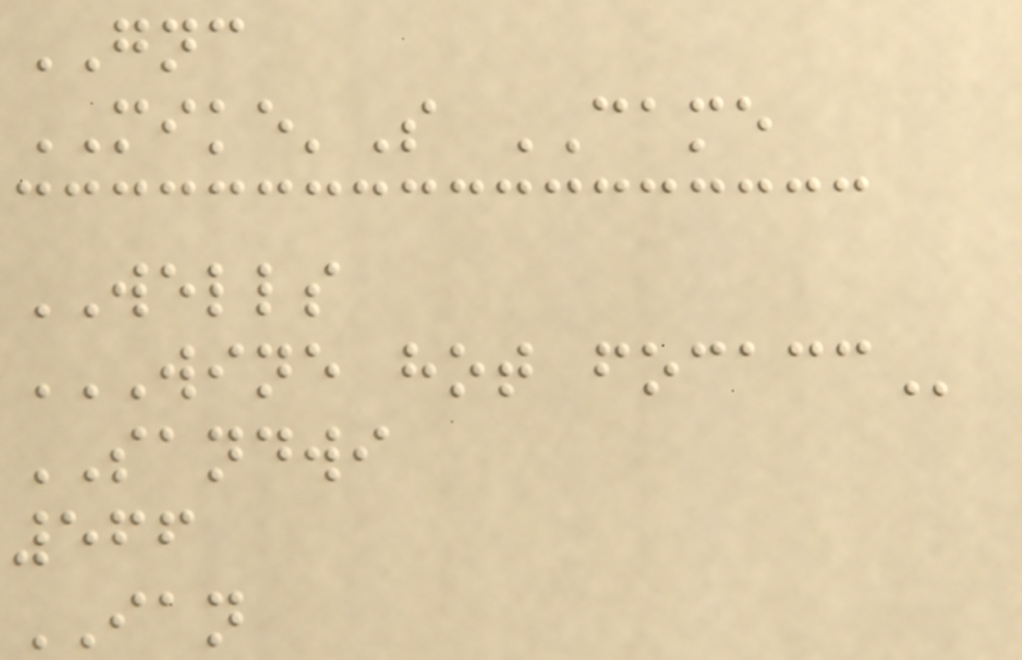GNC
MIKE'S CAME
WELLS
WINE HOT FOCACC
SANDWI
566
IAN
